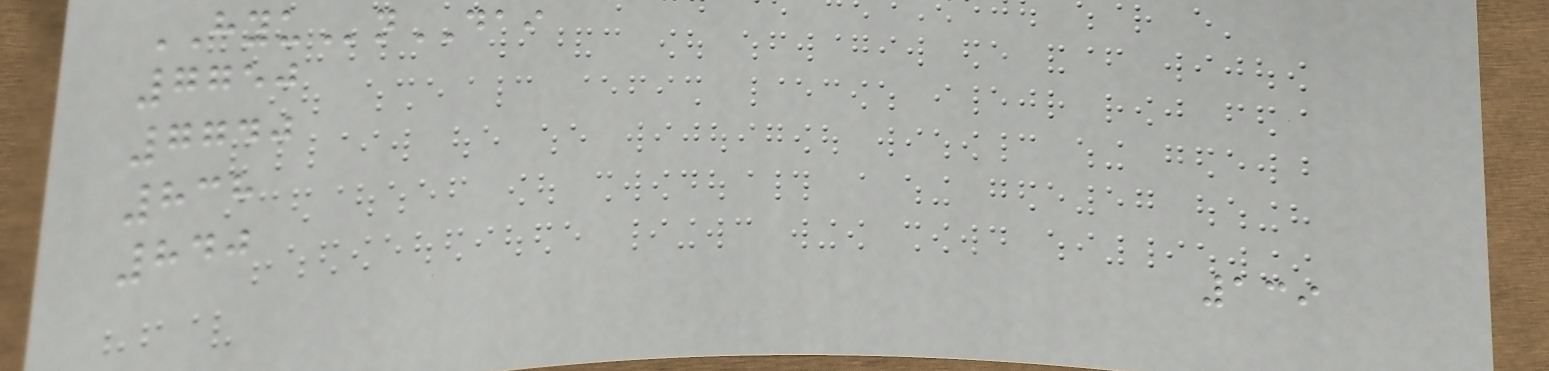HYUnDAI
7750
7740
838
840
139
